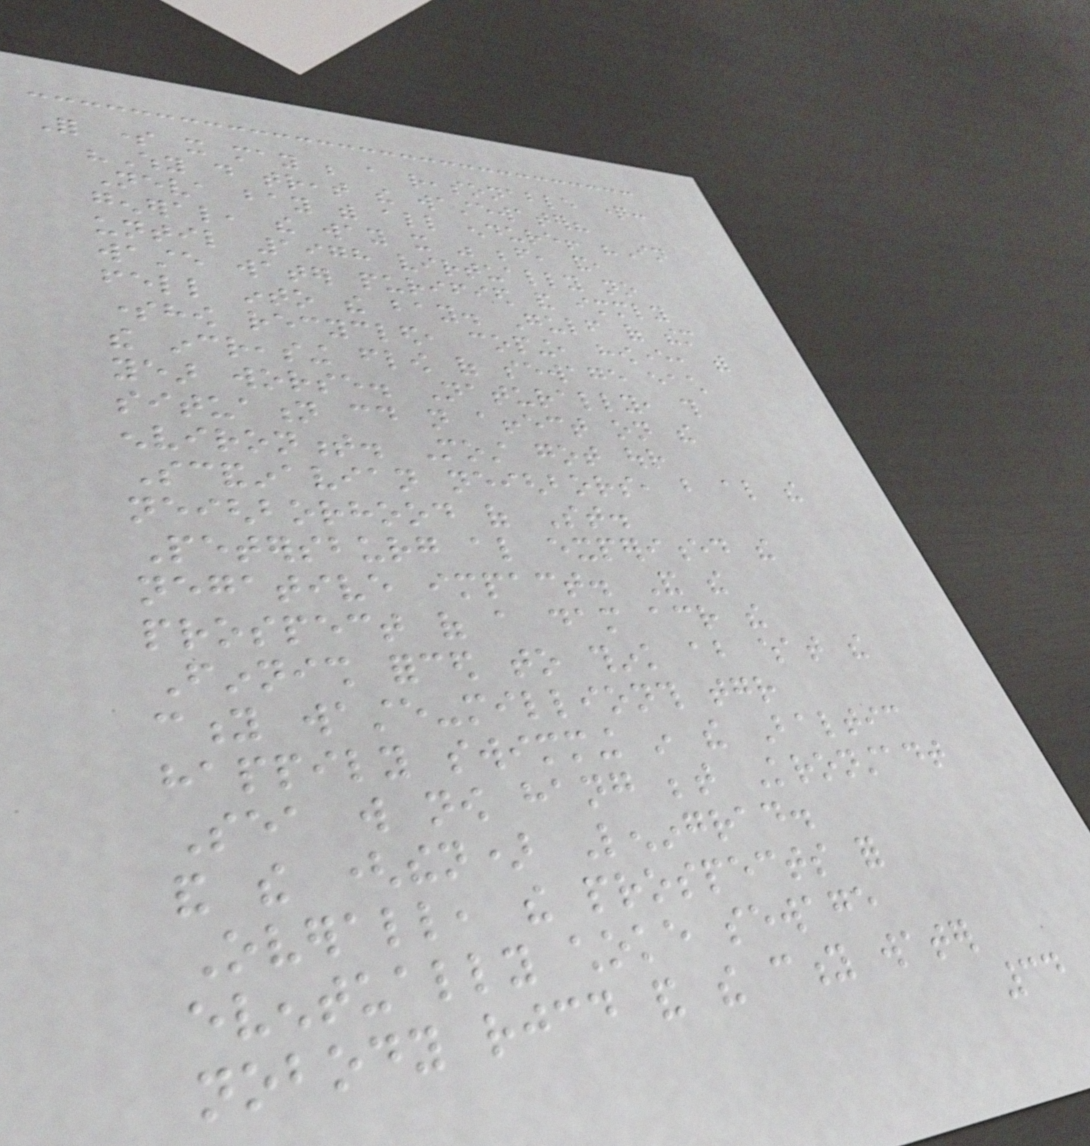For some it may be a reasonable question:
"Why do treat the wastewater?
Neva bay with all endure! "In
general, the way it was before, and,
until 1978 virtually no
waste water purified and immediately
fell into the bay. Gulf of them
somehow recycled, coping, however, with
the increasing flow of sewage each
year worse. Naturally, this
situation could not affect on the
environment. Most got our
Scandinavian neighbors, but also the
neighborhood of St.
Petersburg also experienced the
negative impact. And the
prospect of a dam across the
Finnish forced to think about what the
city waste-millionth together
happily swimming in the Baltic
Sea will now hang between Kronstadt
and the (then) Leningrad.
Overall, the prospects for
eventually choke sewage
nobody rejoiced and the city water
34
